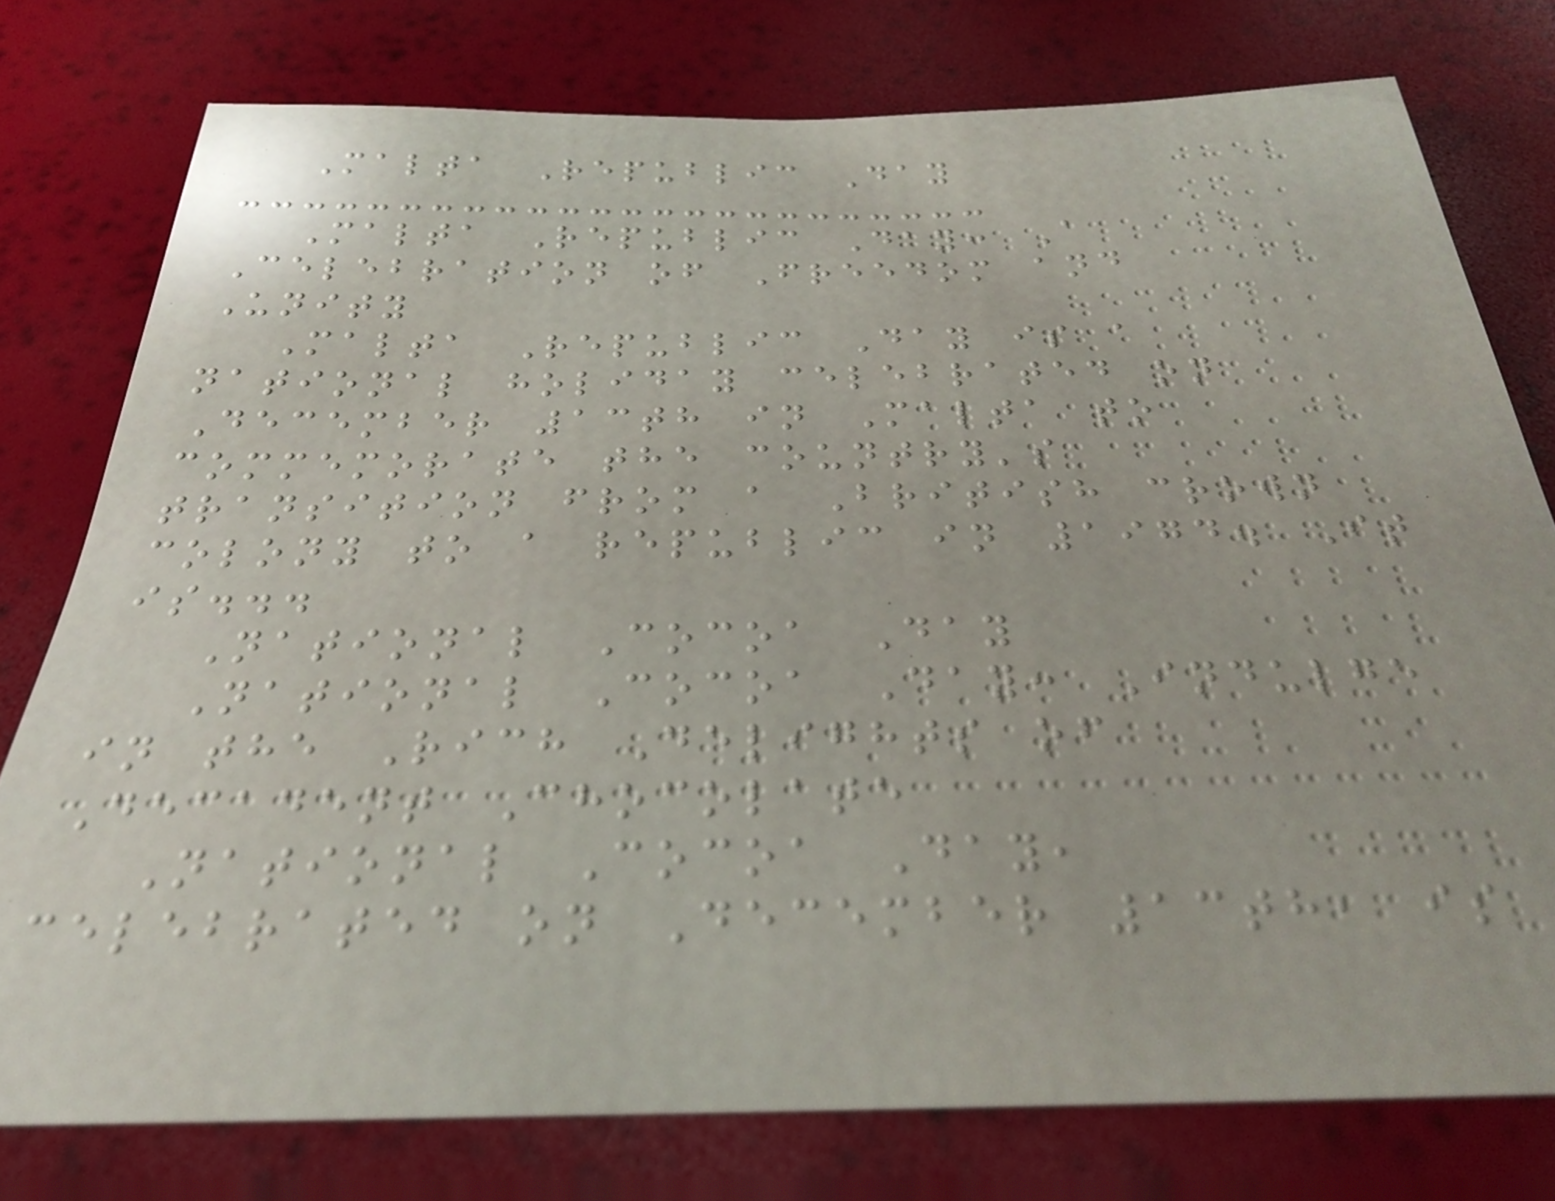Malta Republic Day
Malta Republic Day: A
Celebration of Freedom and
Unity
Malta Republic Day is a
national holiday celebrated on
December 13th in Malta to
commemorate the country's
transition from a British crown
colony to a republic in 1974. It
is...
National Cocoa Day
National Cocoa Day: Indulge
in the Rich Delights of
Decadent Chocolate
National Cocoa Day,
celebrated on December 13th, is
